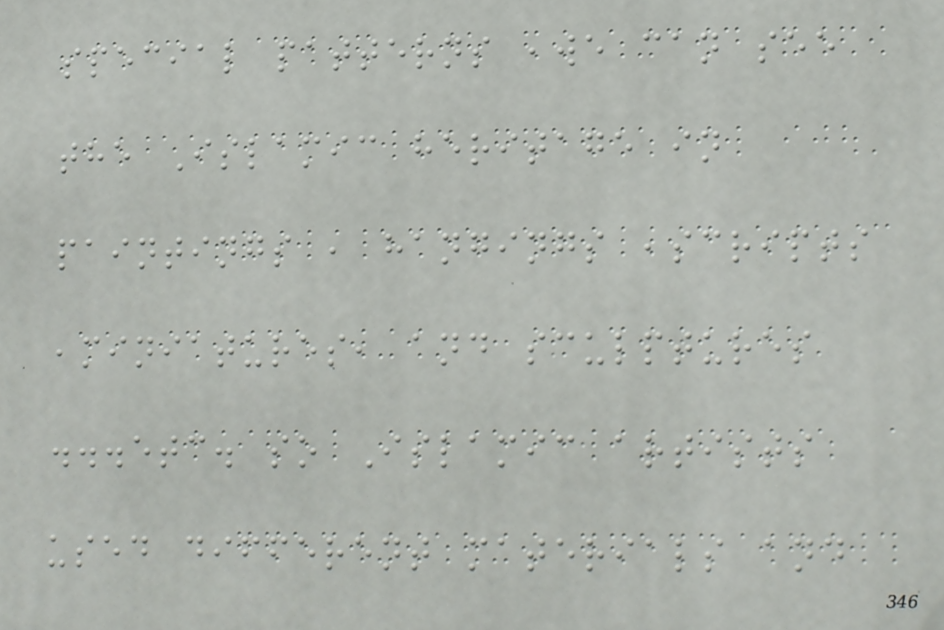special patterns ,we can see
the Islamic heritage in
paintings , hangings ,scripts
,miniatures, and sculptures
...etc. so Islamic artists
used different materials and
